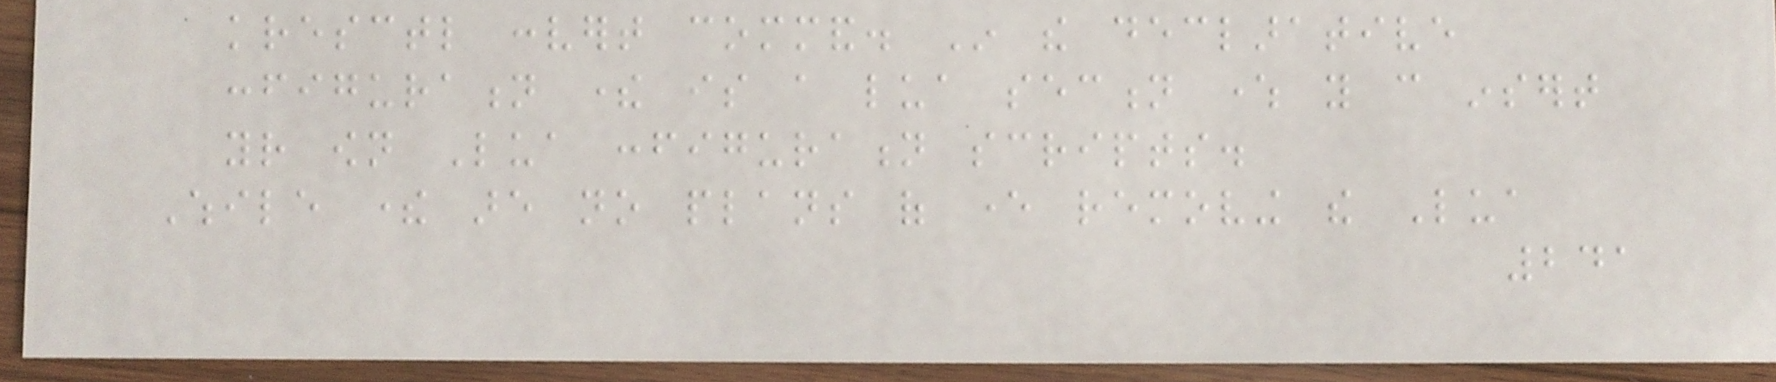kresctl convert command. In the declarative
configuration there is a lua section where you can insert
your own Lua configuration scripts.
While there are no plans of ever removing the Lua
241
